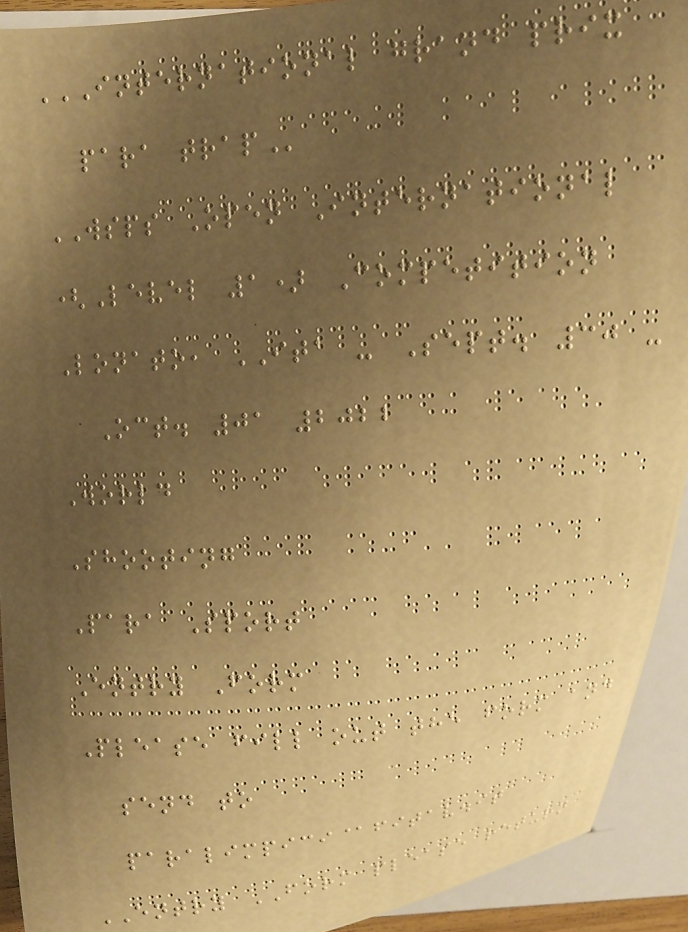INTERNATIONAL GRAND PRIX
PARA TRAP
WSPS Open International
(Level 1) Competition
Lonato, ITA - Sept. 30 -
Oct. 01 2022
World
Shooting
Para Sport
Entry Form
Please fill out the form and
send to
paralimpici@fitav.it
ENTRY FORM please return
